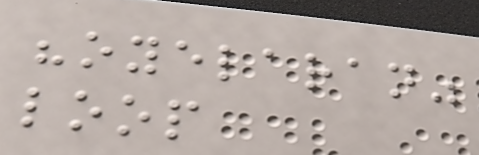"oyelaran"
loop
